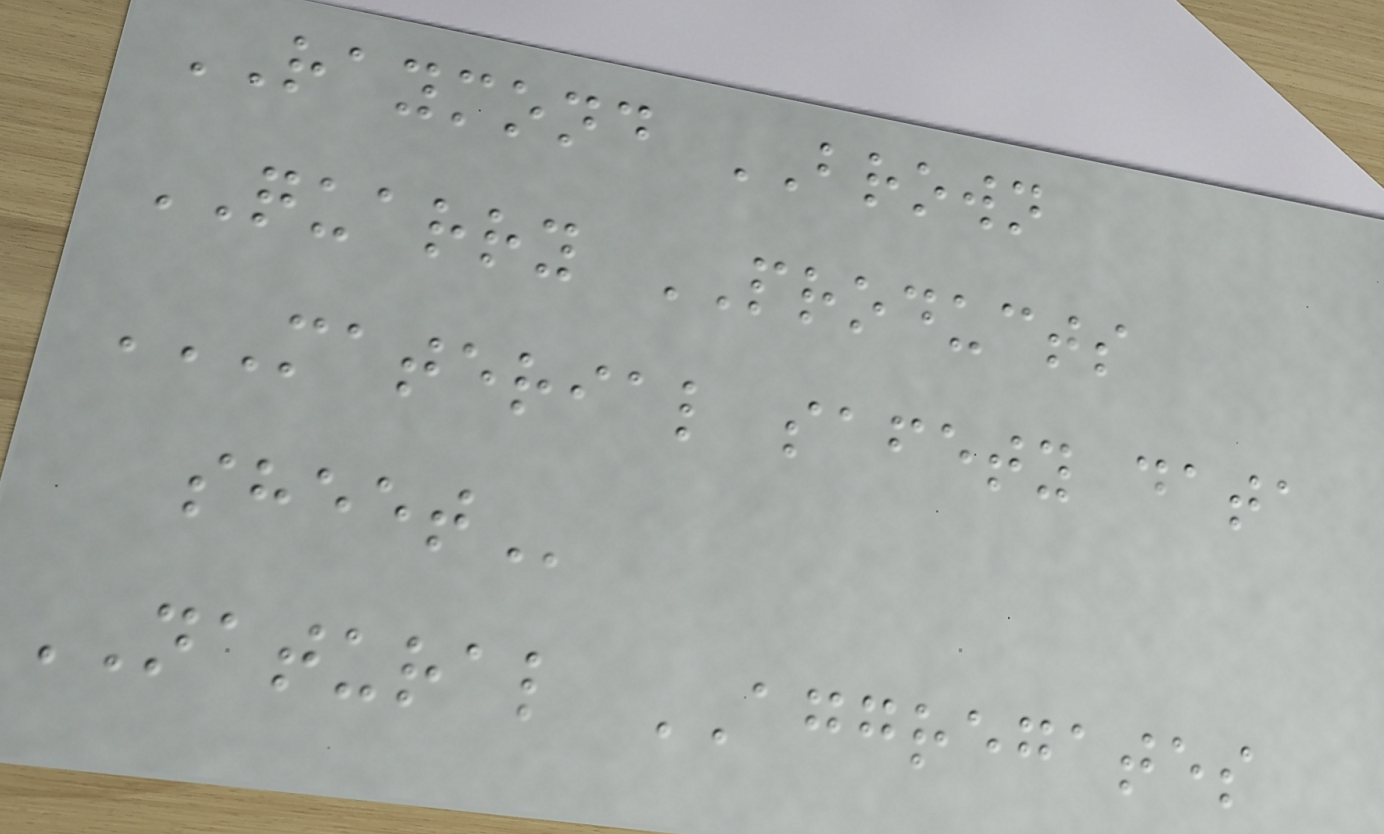RAYMOND BROWN
QUARRY PRODUCTS
MATERIAL SAFETY DATA
SHEET
NATURAL AGGREGATES
